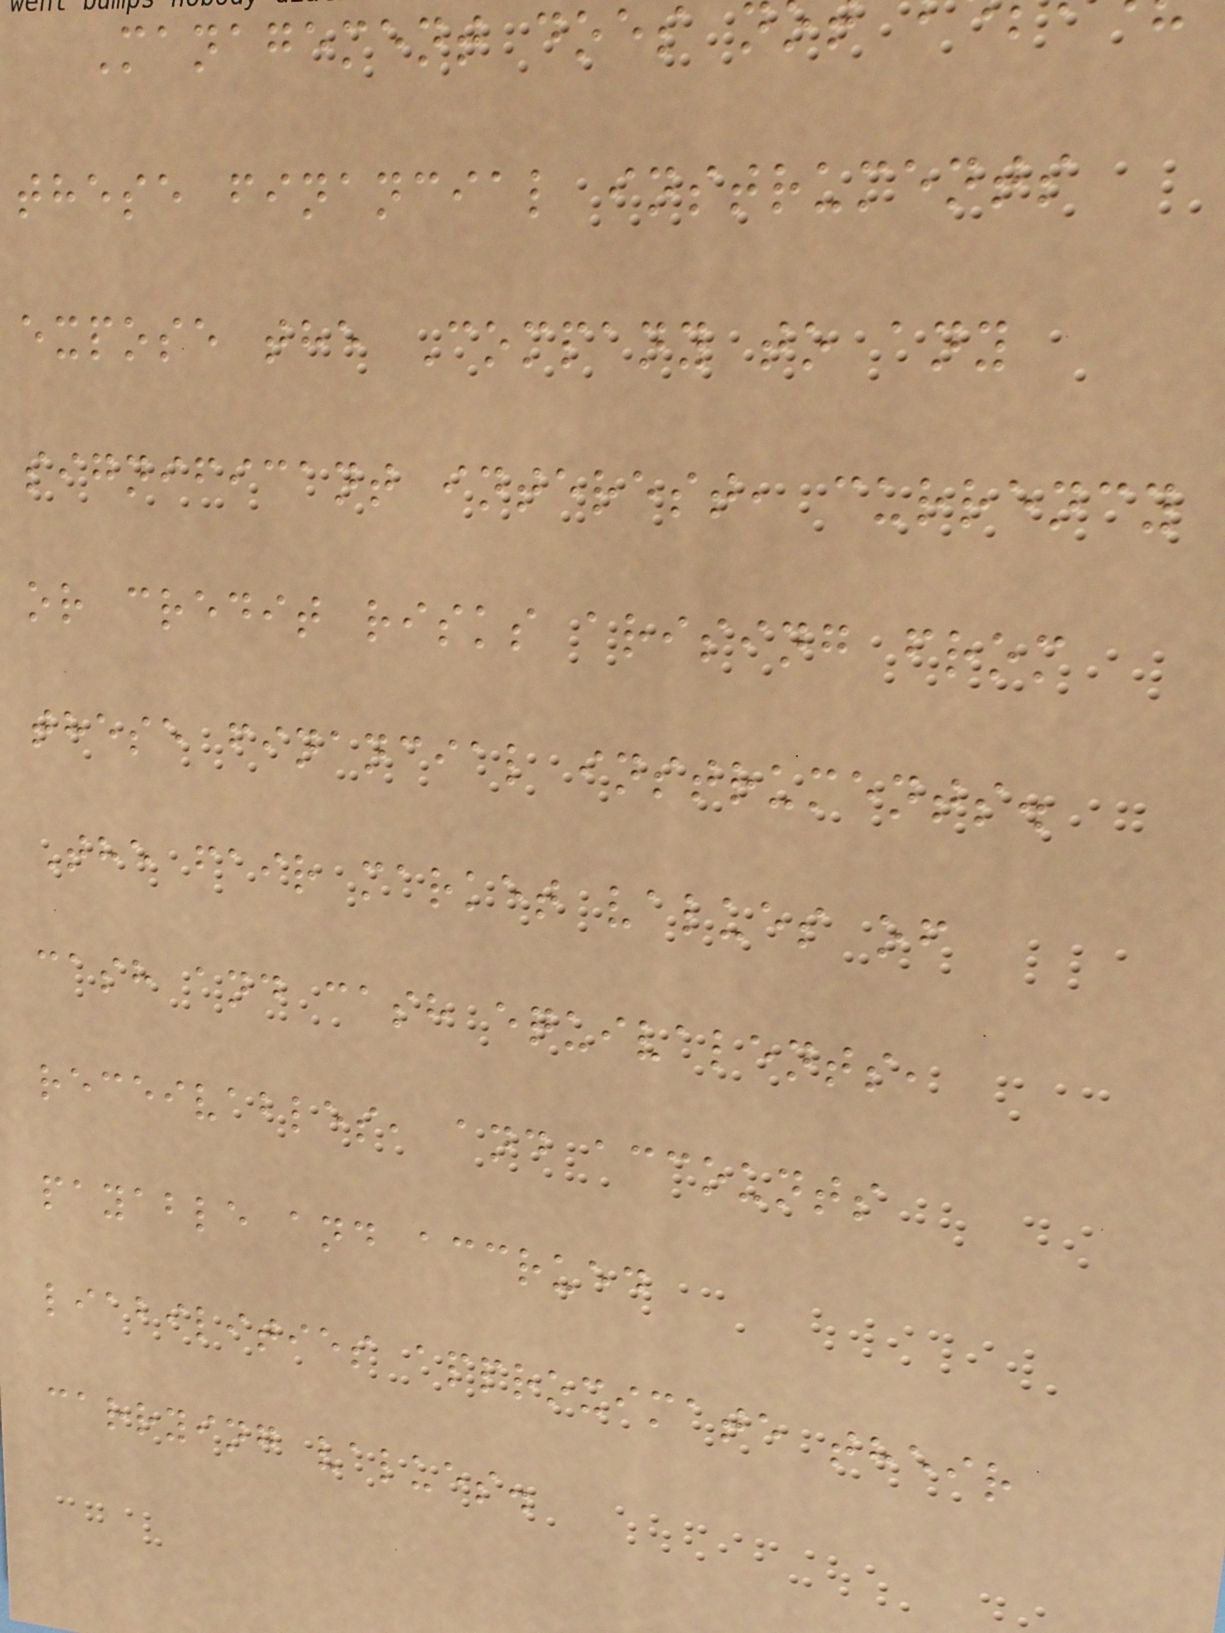Management does
these financial instruments
expose the Company to any
significant interest, currency
or credit risks arising from
these financial instruments.
The fair market values of
cash and cash equivalents,
receivables, and accounts
payable and accrued
liabilities approximate their
carrying values.
